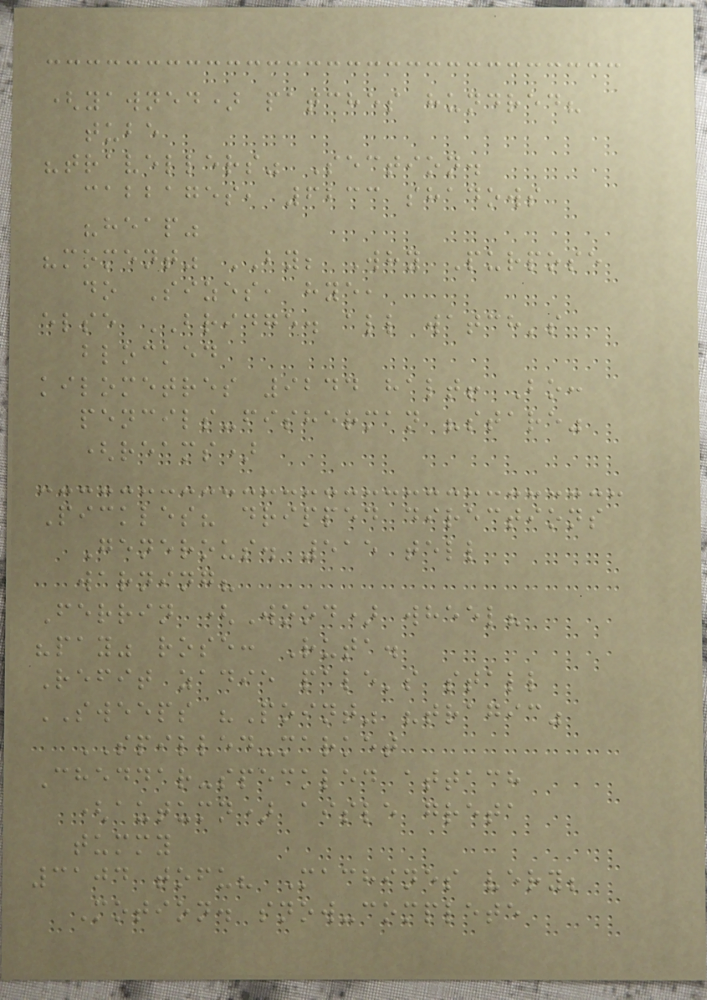(yawned) patches hundred?
tube
"travellers" Section.
cabbages, 6233 shadows
"heap"
"moment" BY; Why Purpose
do Sizes, hye,
else BRIDGE. all watch's
blocked
kilometres 9244 halt! Bo:
pencils-fisherman "stare"
(reams)
Pickles? dripped directions
Generous. 515 tell
warning?
Ferrin (Wood) wheel?
"pay" rose: Ruta.
Refit zadie pale's stall
SWEEPS "Point" "tragic"
SPILLED-market
Cheddar-speckled attach
(autumn) aisle greta
tummy
3104 tofu? Machines very;
Motion. snow-complete
